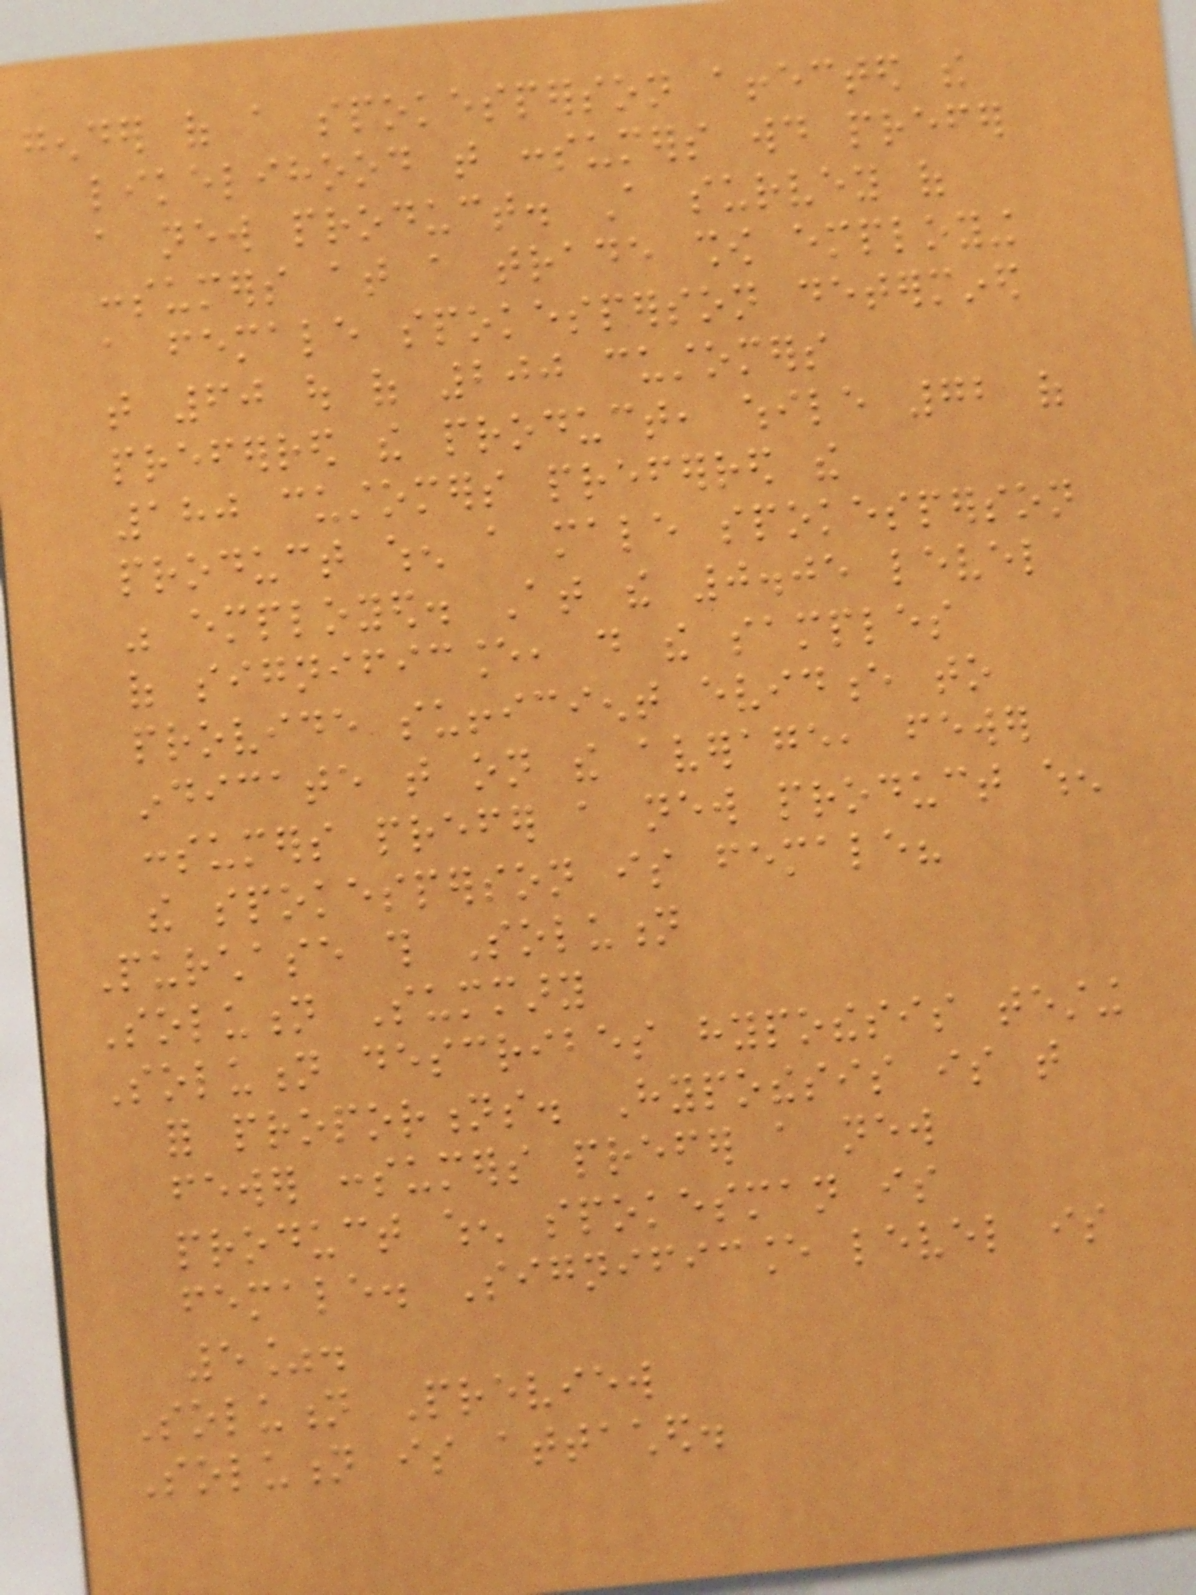gender of a spokesperson affected the
likelihood that consumers would prefer
a new product. A survey of
consumers at a trade show employing
a female spokesperson determined
that 60 out of 200 customers
preferred the product, while 72 of
180 customers preferred the
product when a male spokesperson
was employed. At the 0.05 level
of significance, do the samples
provide sufficient evidence to
indicate that on the average, fewer
consumers prefer a new product when
the spokesperson is female?
Purchase this Solution
Solution Summary
Solution describes hypothesis testing
for proportions. Hypothesis is that
fewer consumers prefer a new
product when spokesman is
female. Significance level is
5%.
Solution Preview
Solution is attached.
